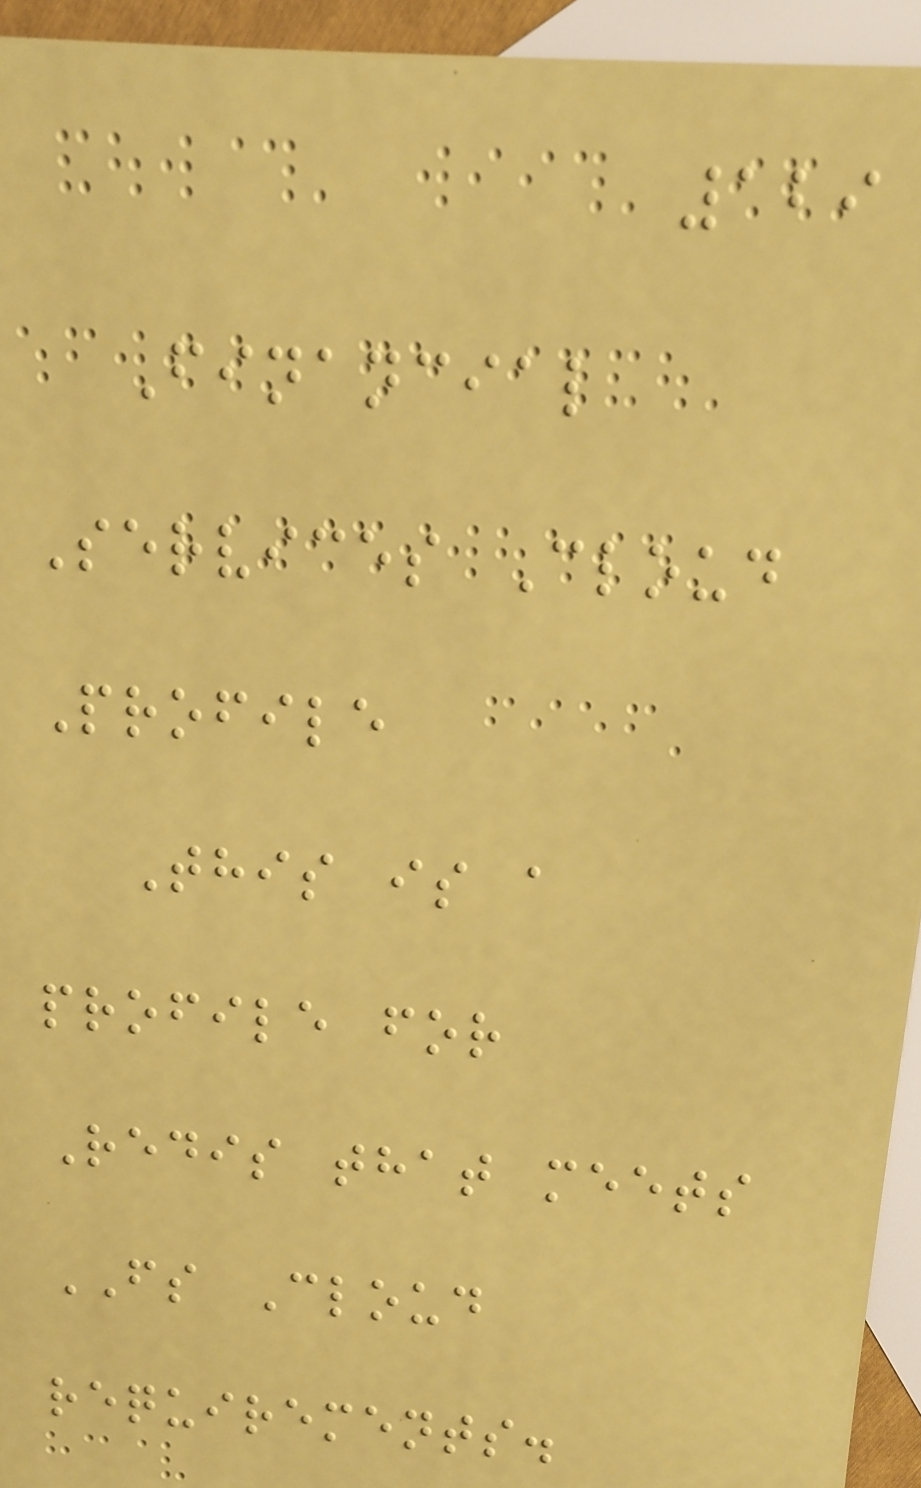129
Financial
Services Cloud
Profile
This is a
profile for
Redis that meets
FS Cloud
requirements.
